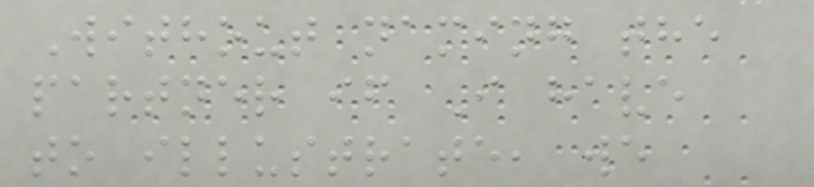Without naming the
partner if I have
to illustrate, we
